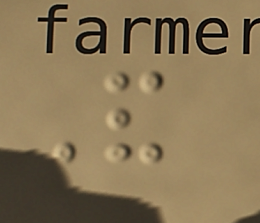And
